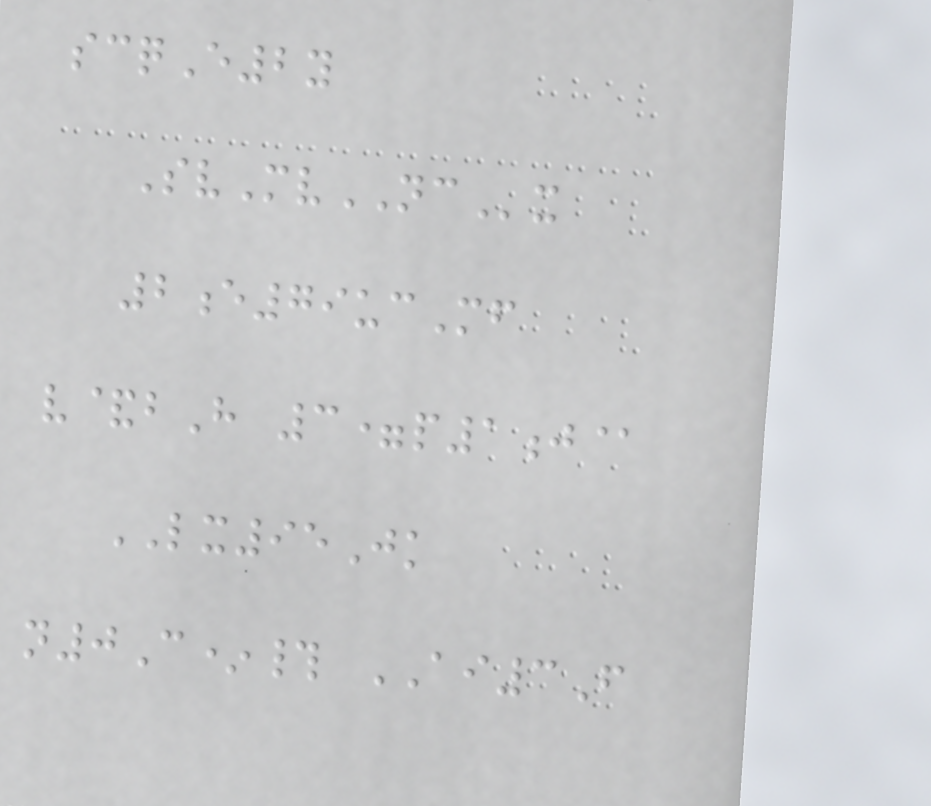scqE2y
SvMvNCx
2e79ucMf
v&bH 3=p1j@
LX95Jk
n0C*# AI3F
